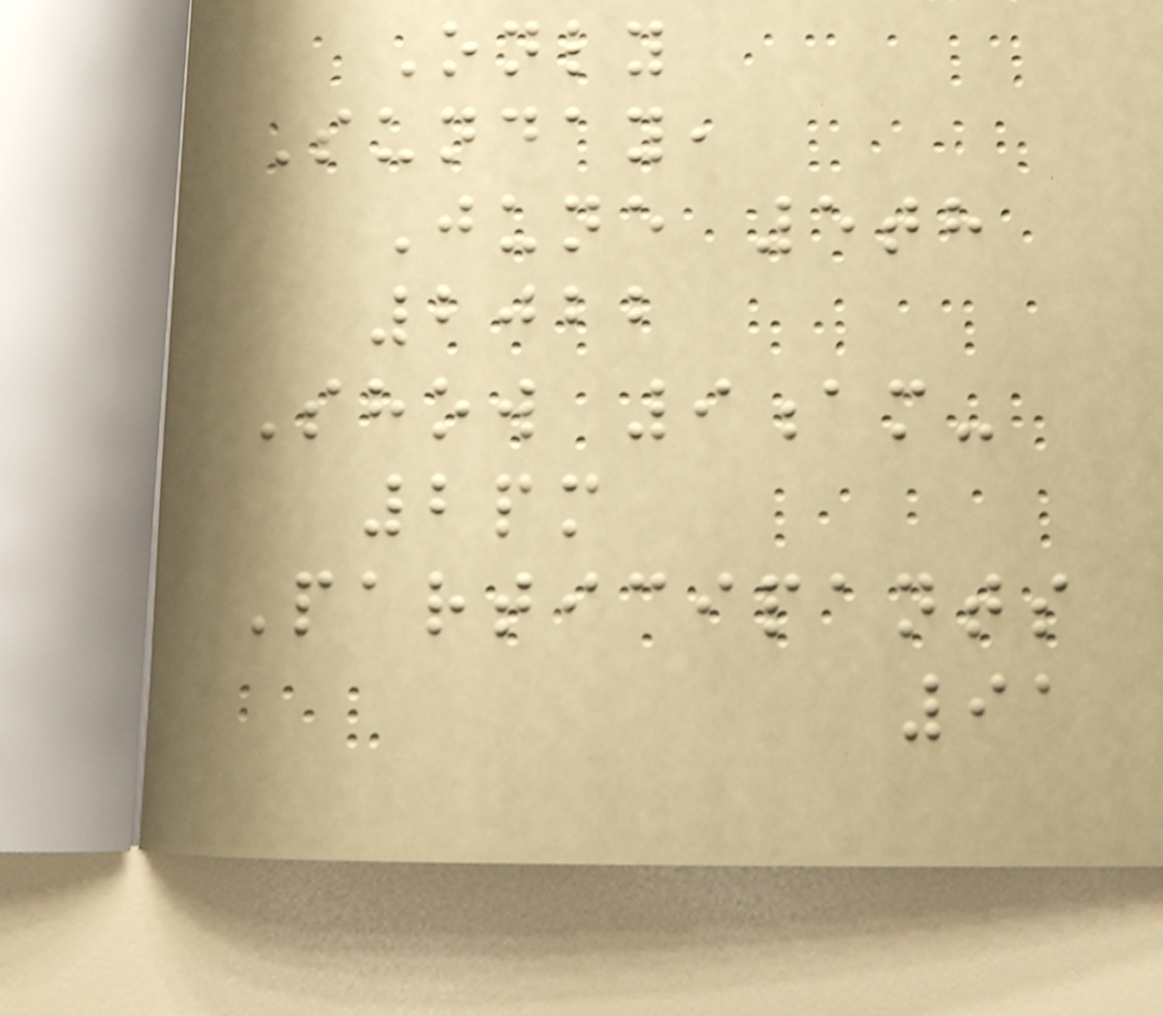Only
Sunday,
June 5th
2022
Show 9am-
2pm
Participants
91
